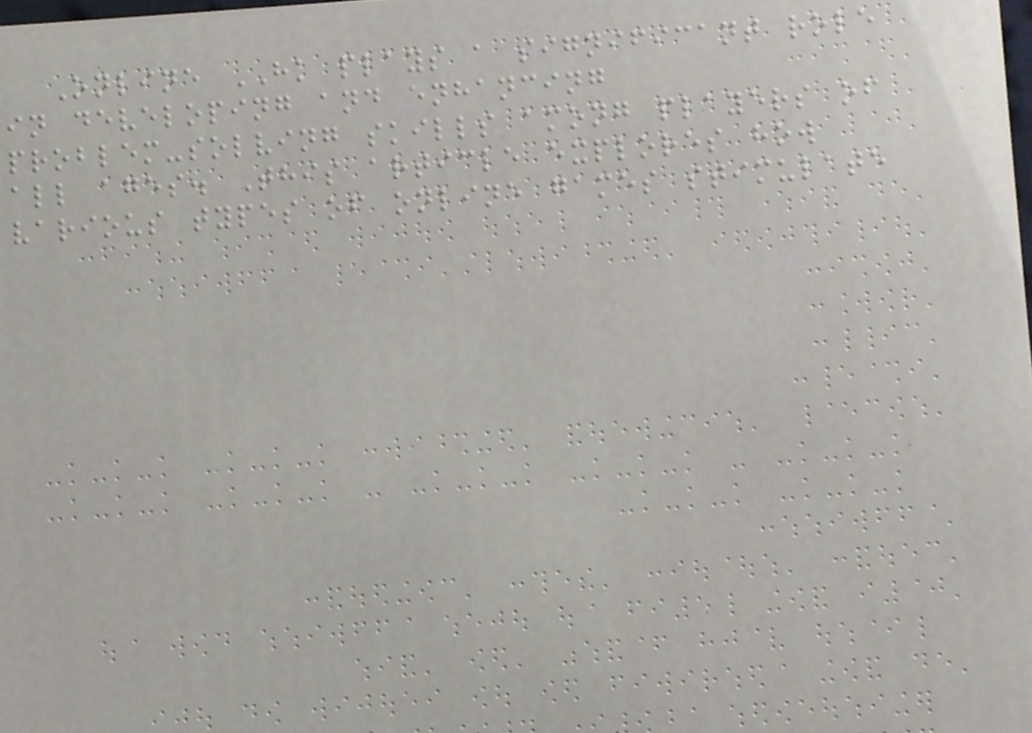Online HK plays a significant role
in developing and enhancing
problem-solving skills among players of
all ages. This article explores how
various types of online games stimulate
